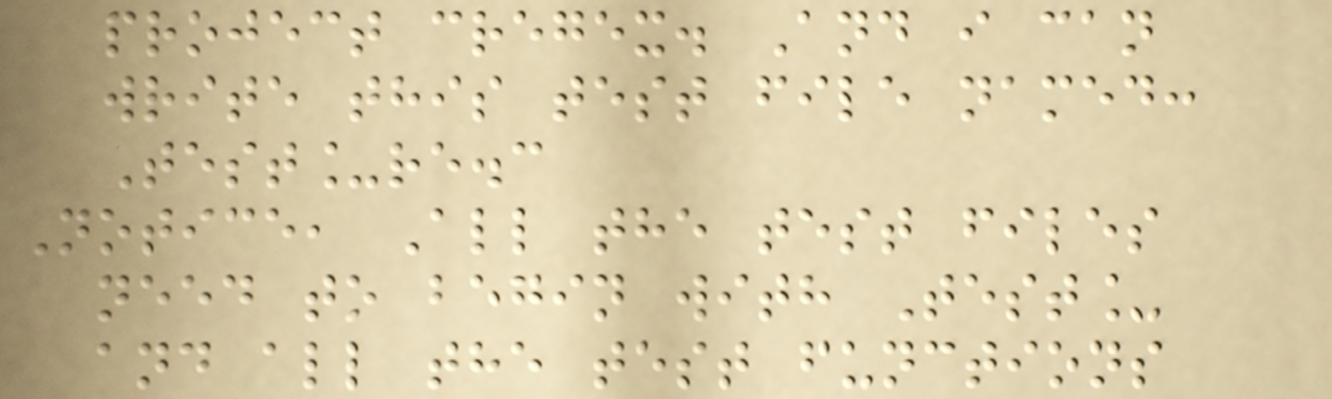project cregex. And i can
write this test file named:
Test_re.c
Notice, All the test files
need to begin with Test_
and all the test functions
